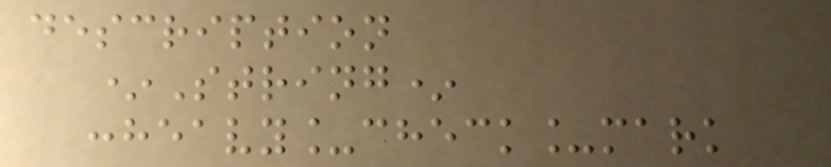description
*String*
:heavy_check_mark
